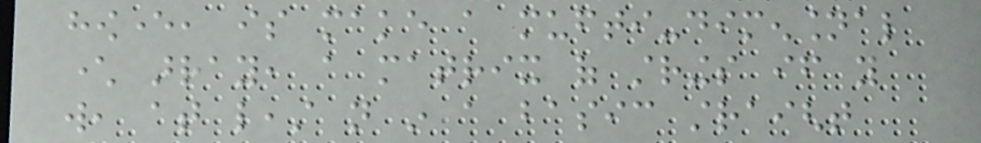however, is make a mufti-dimensional
character array, a matrix of strings if you
will, at least not in a basic straight
